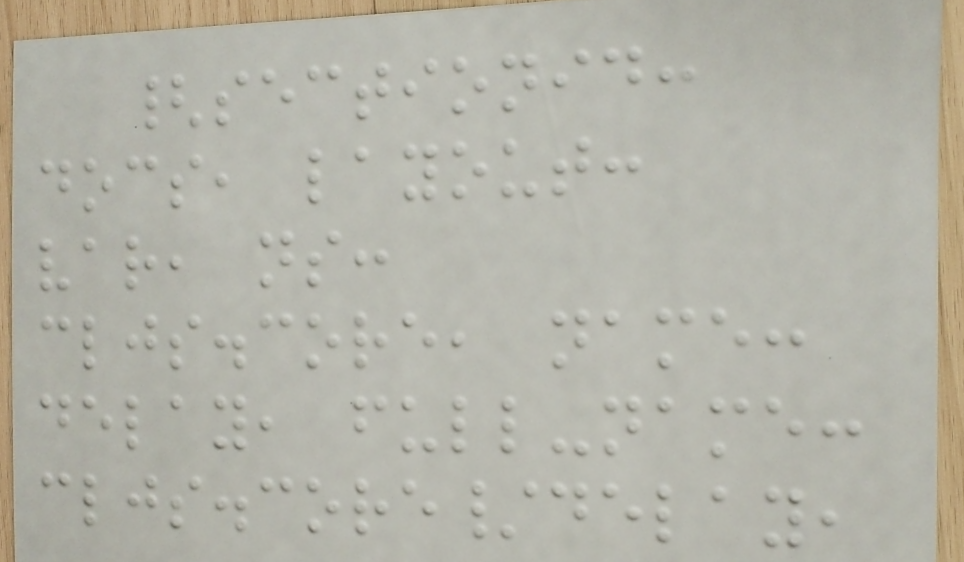{sectionid:
docs, layout:
var, ns:
cljs.core, name:
delay, full-name:
cljs.core/delay,
